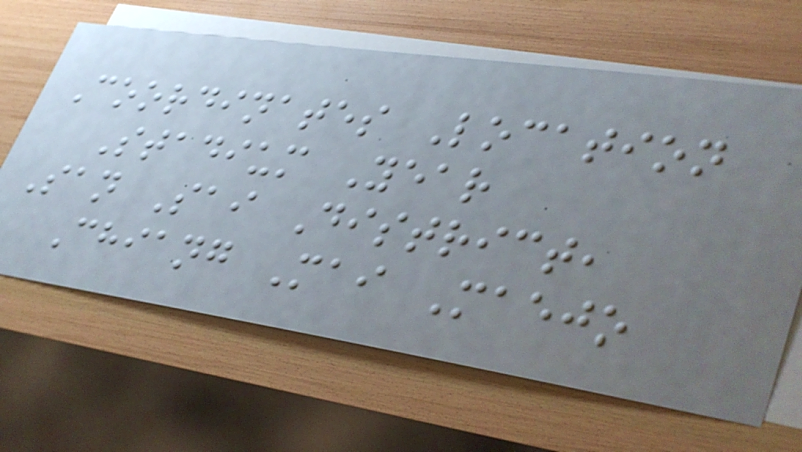Coordinates Location
Stadium Year
San Sai District,
Chiang Mai Maejo
